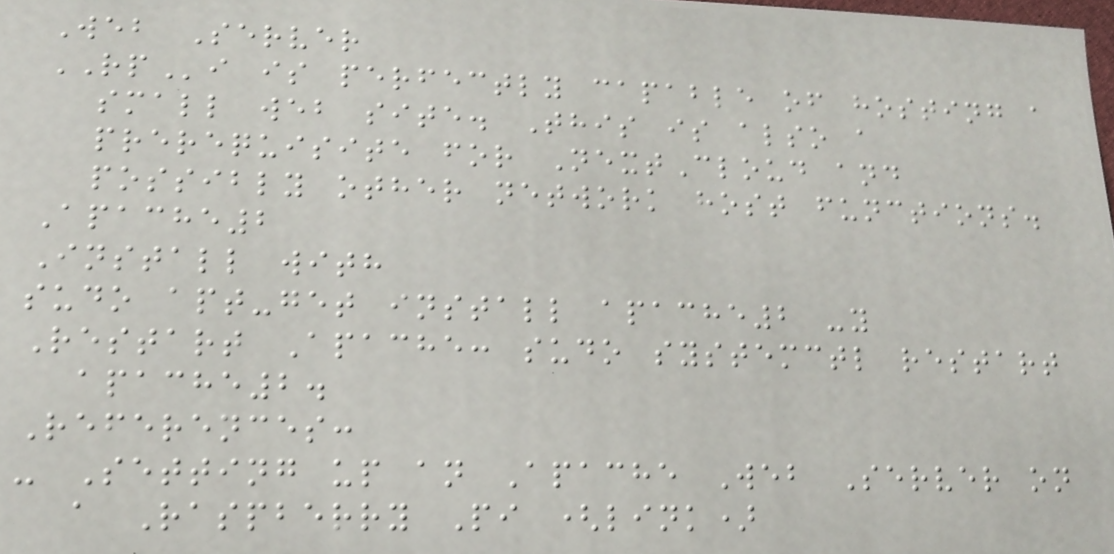Web Server
RPi is perfectly capable of hosting a
small web site. This is also a
prerequisite for NextCloud and
possibly other network host functions.
Apache2
Install with
sudo apt-get install apache2 -y
Restart Apache: sudo systemctl restart
apache2.
References:
- Setting up an Apache Web Server on
a Raspberry Pi (link)
